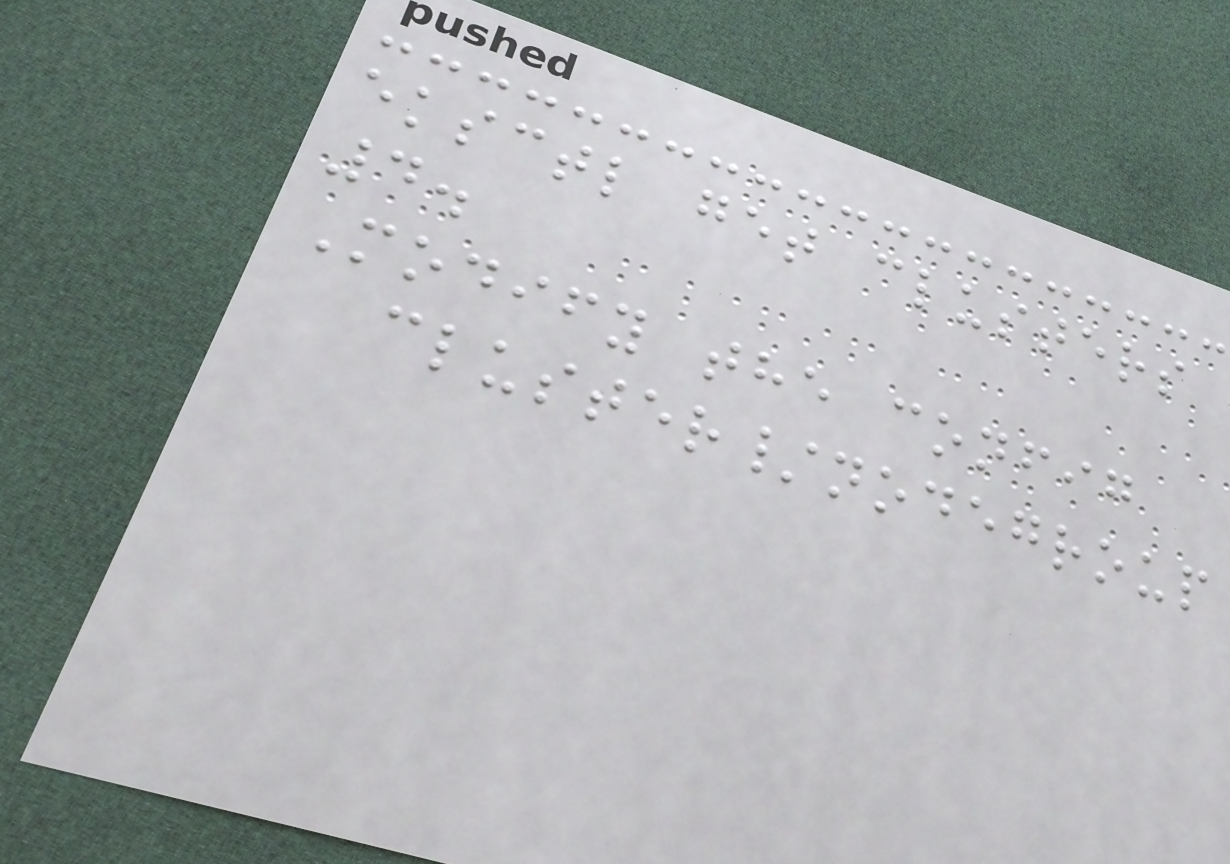eksctl get clusters
4.
Modify the config
cluster/nodegroup
